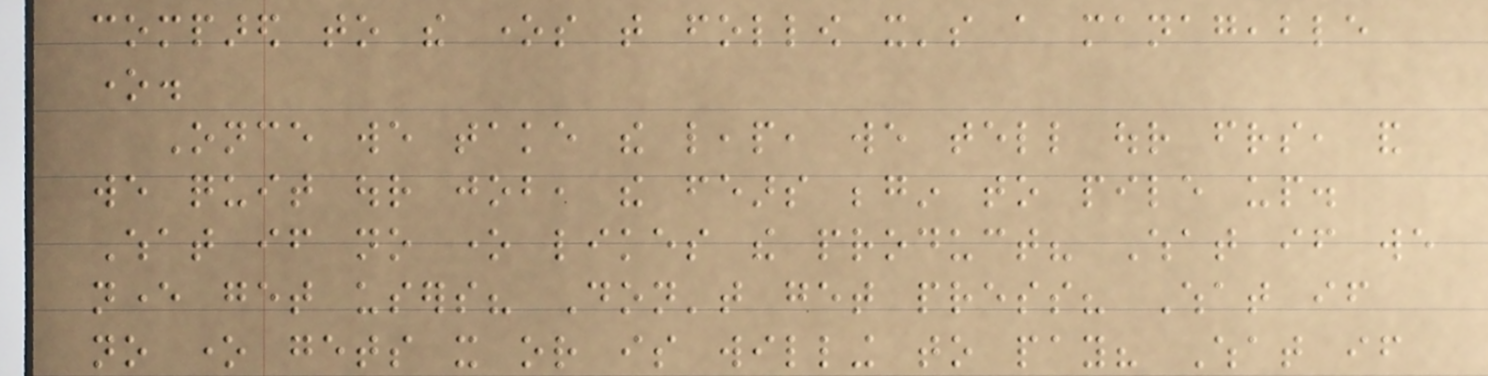compared to the ones that follow it's a manageable
one.
Once we take the leap, we tell our friends, and
we quit our job, the fears begin to pile up.
What if no one likes the product? What if we
never get users? Don't get press? What if
no one gets it or is willing to pay? What if
